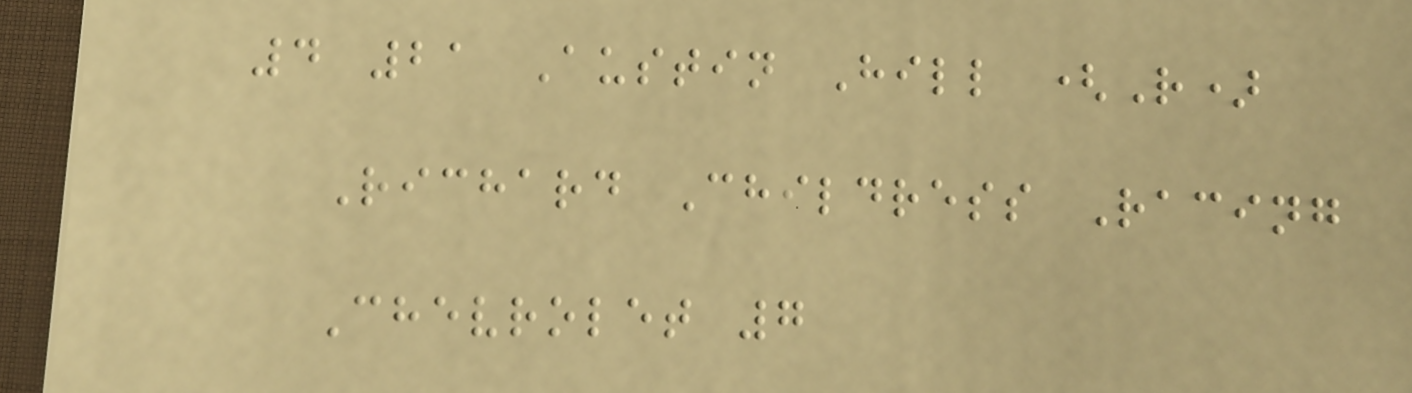4 21 Austin Hill (R)
Richard Childress Racing
Chevrolet 7
